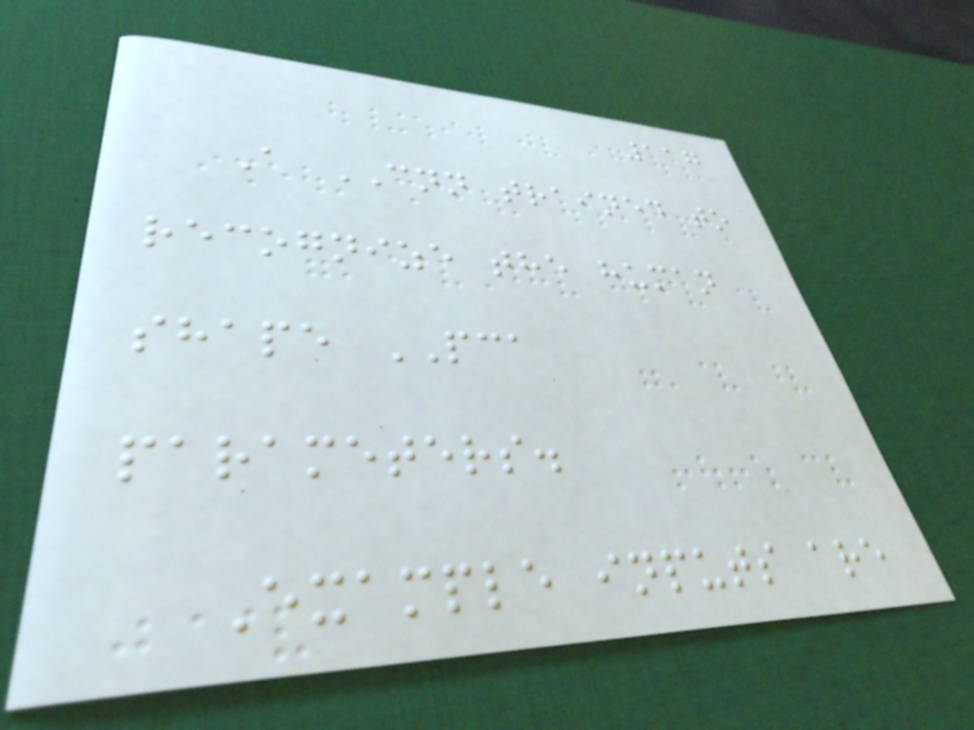117
A CNN trained to
recognize the human
shape PCA
parameters.
Example inputs are
